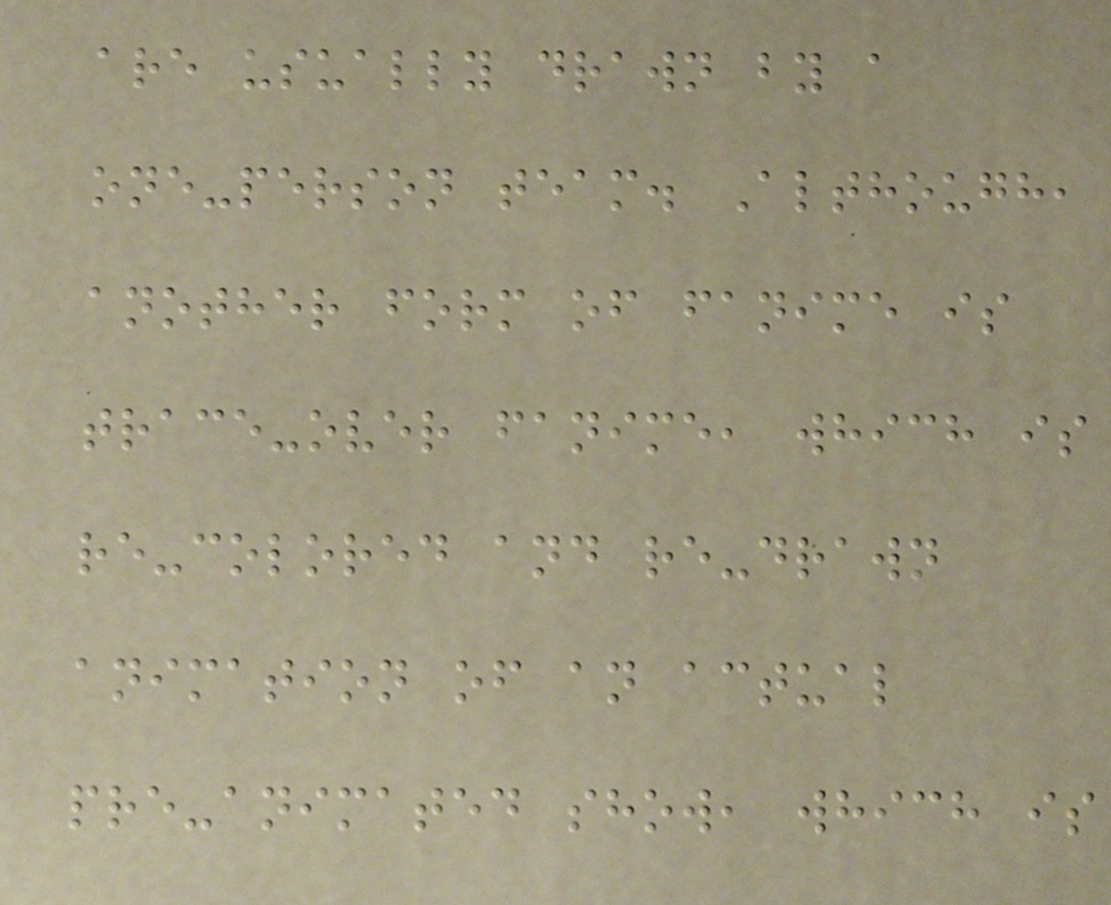are usually drawn by a
one-person team. Although,
another form of fanime is
trace-over fanime, which is
re-colored and re-drawn
animation of an actual
pre-animated show, which is
